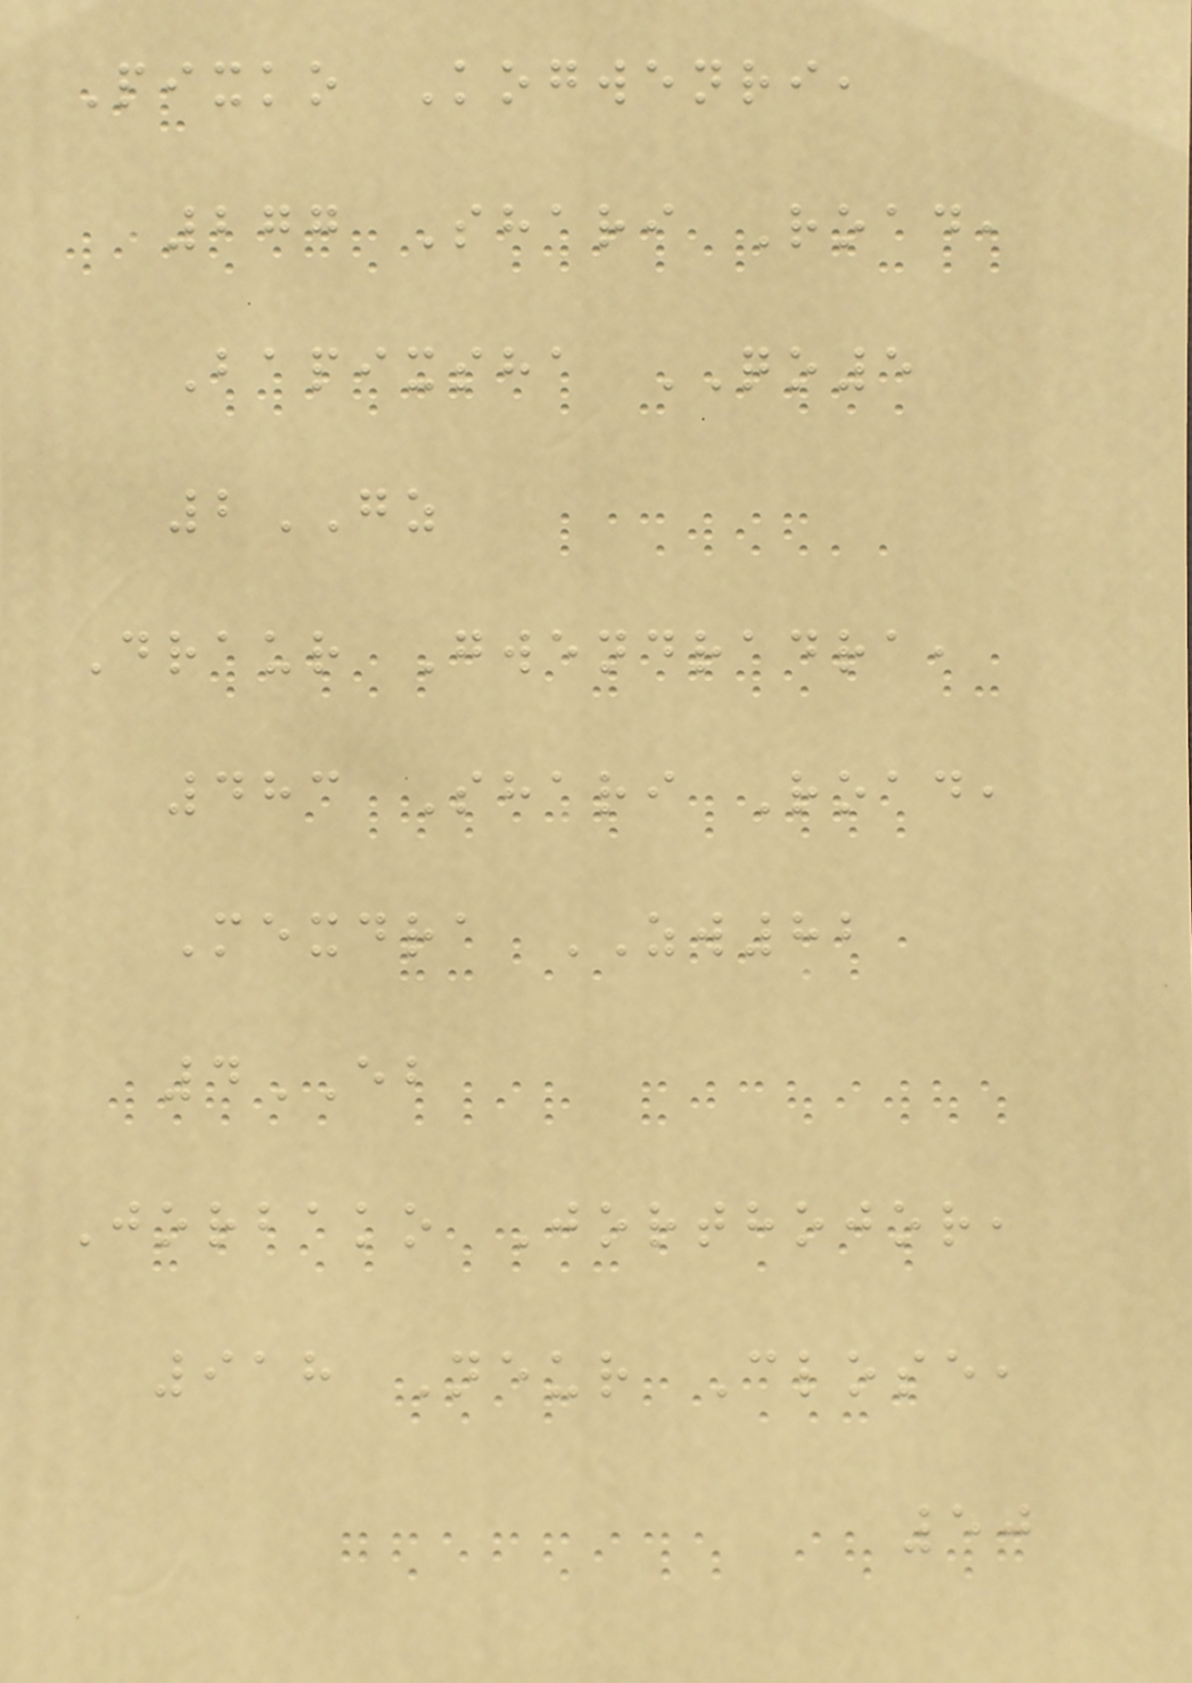Pixko Kogwenri,
277 Shari Road,
Bapixsha QO5
2GZ
Draur Gwendradra,
483 Shari Road,
Mexdra ZW82
4EB
Jorbako Jorthojor,
918 Neur Close,
50
